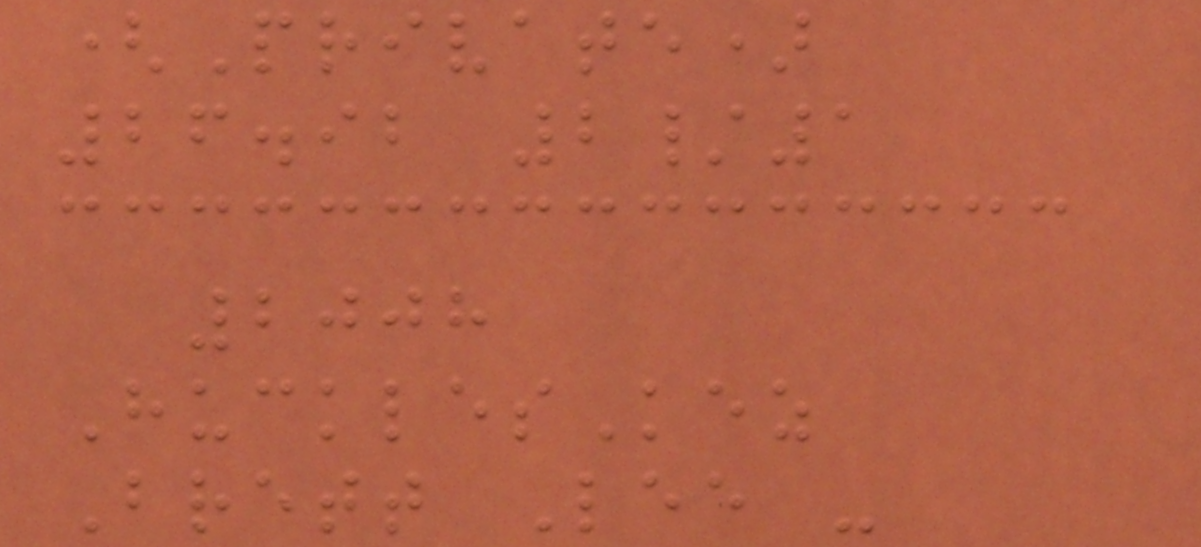(Private)
26.92 2/1
2008
HucklesKez
Brett Lee -
